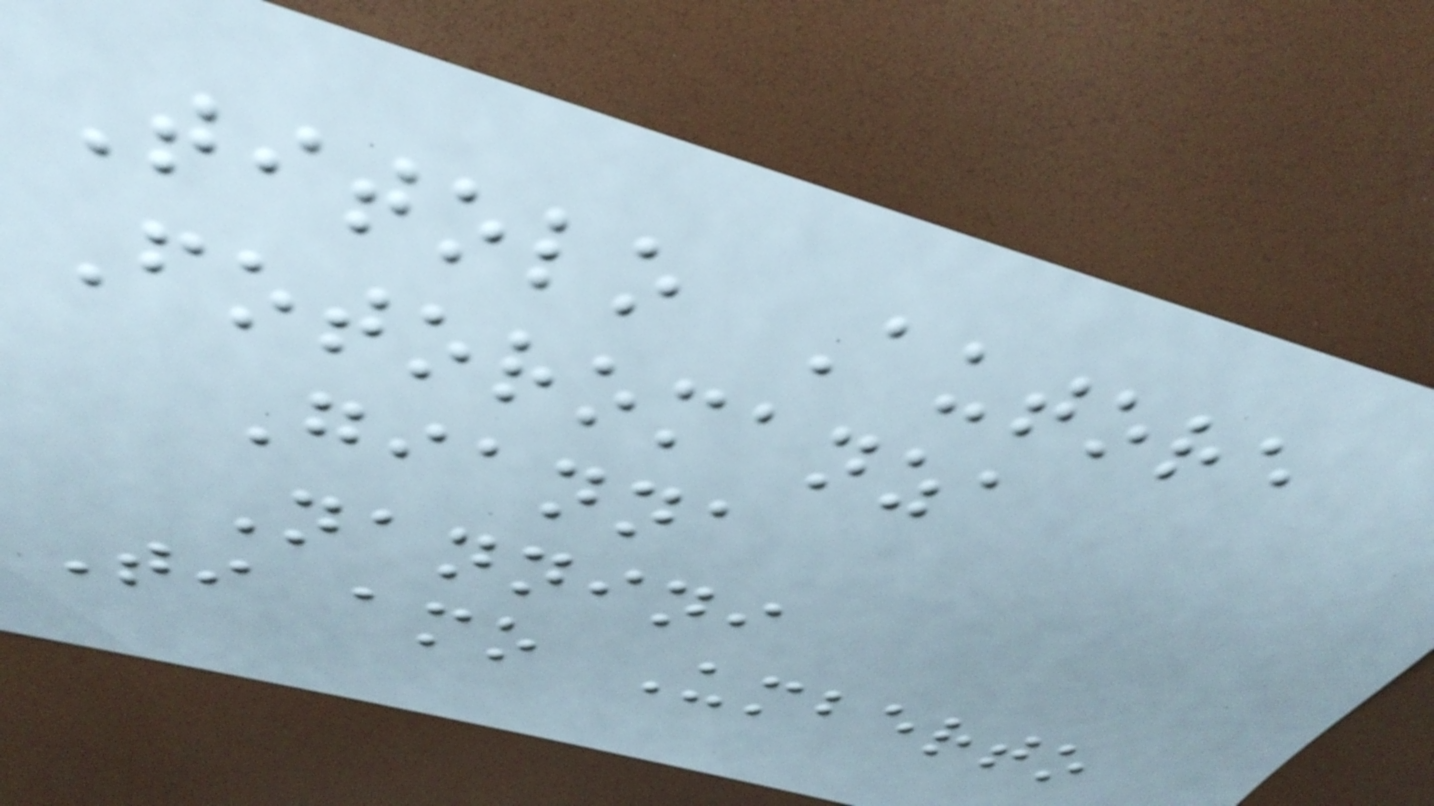Titolo Autore
Fotoromanza
Gianna
Nannini
Ti amo Umberto
